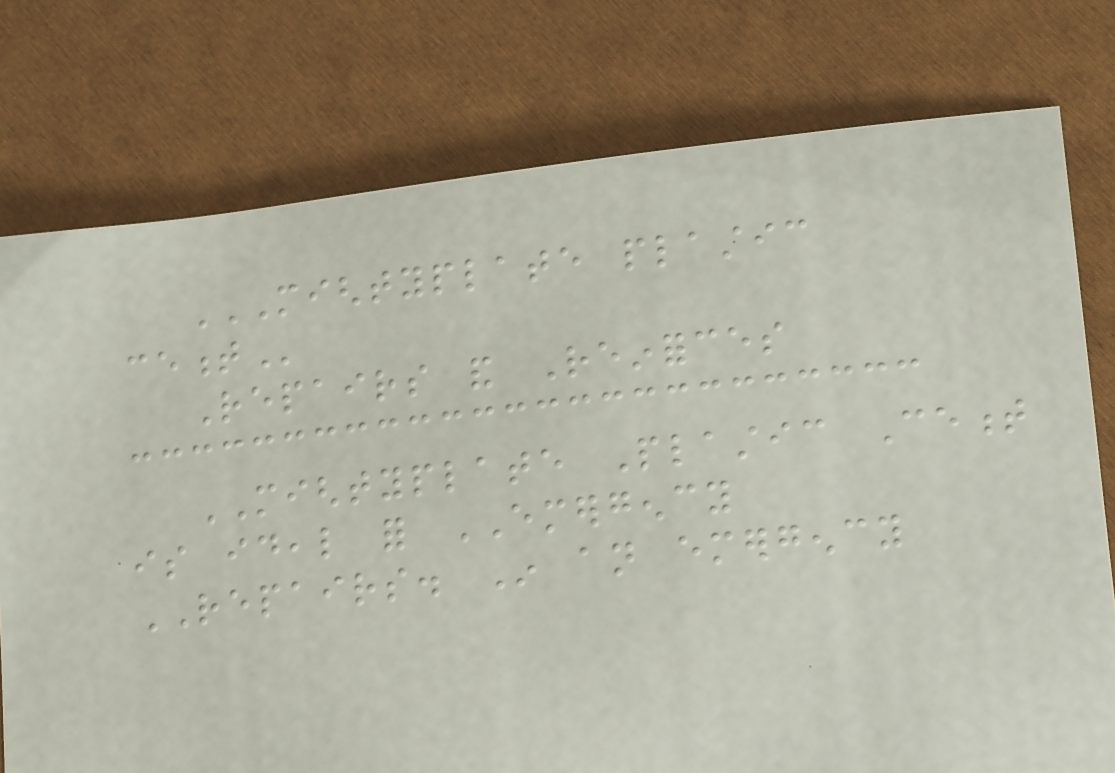MIGHTYPLATE PLASTIC
CEMENT
Repairs and Reinforces
MIGHTYPLATE Plastic Cement
is ideal for EMERGENCY
REPAIRS. In an emergency
